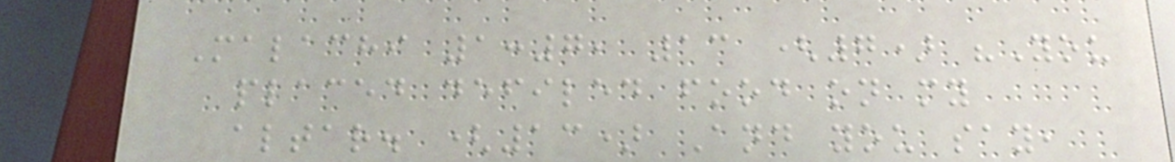Malachi 1:7, 13 (7) "You
placed defiled food on my
altar. (13) And you say,
